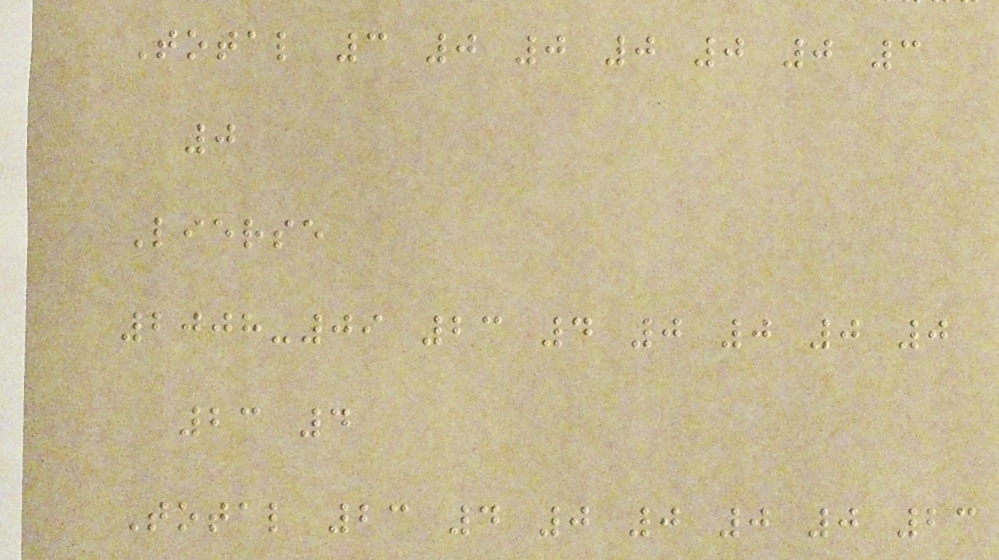Total 3 0 0 0 0 0 3
0
Lierse
2008-09 23 4 0 0 0 0
23 4
Total 23 4 0 0 0 0 23
